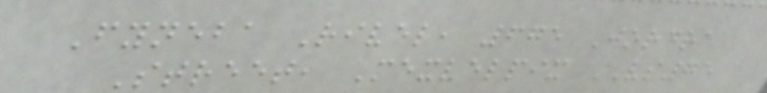Fyneba Rivel, 675 Jordra
Street, Mexvelpix VS75
